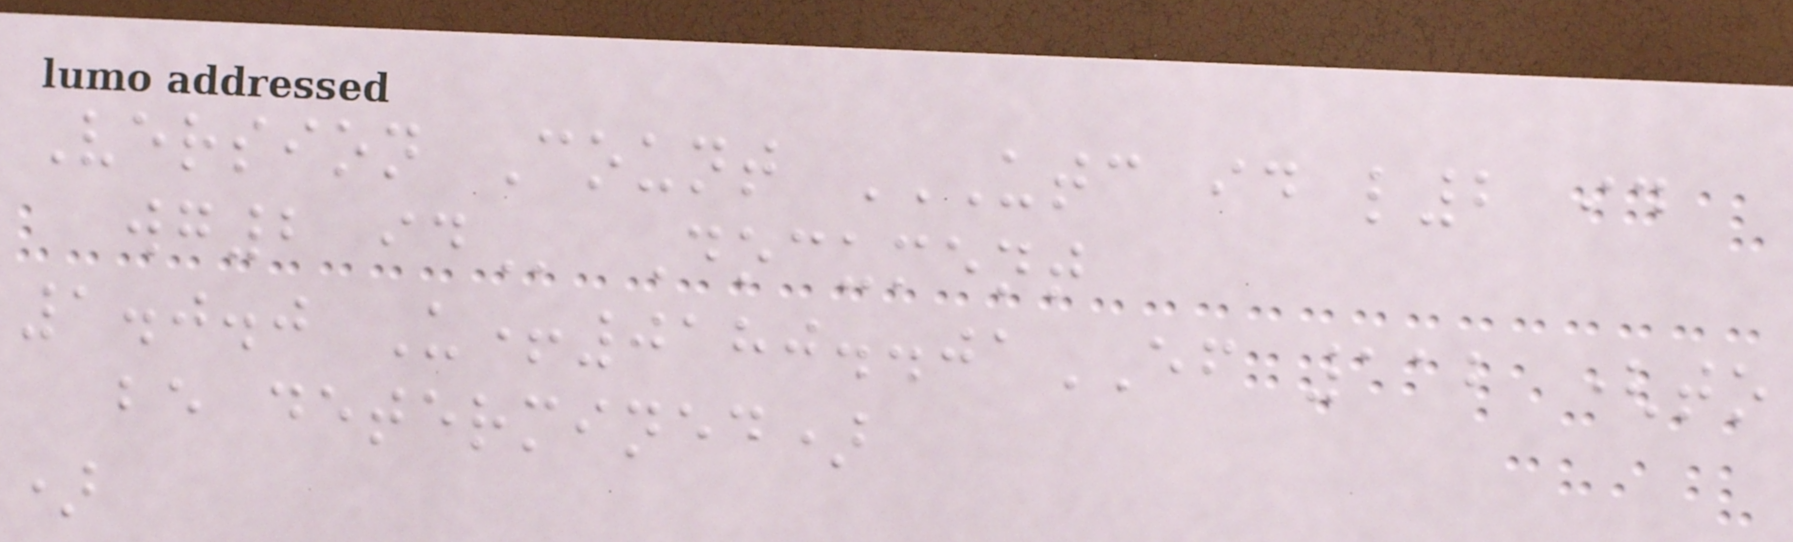Version Count UTC ID L2 ID
WG2 ID Document
1.0.0 U+0180..01EF 112 (to
be determined)
)
